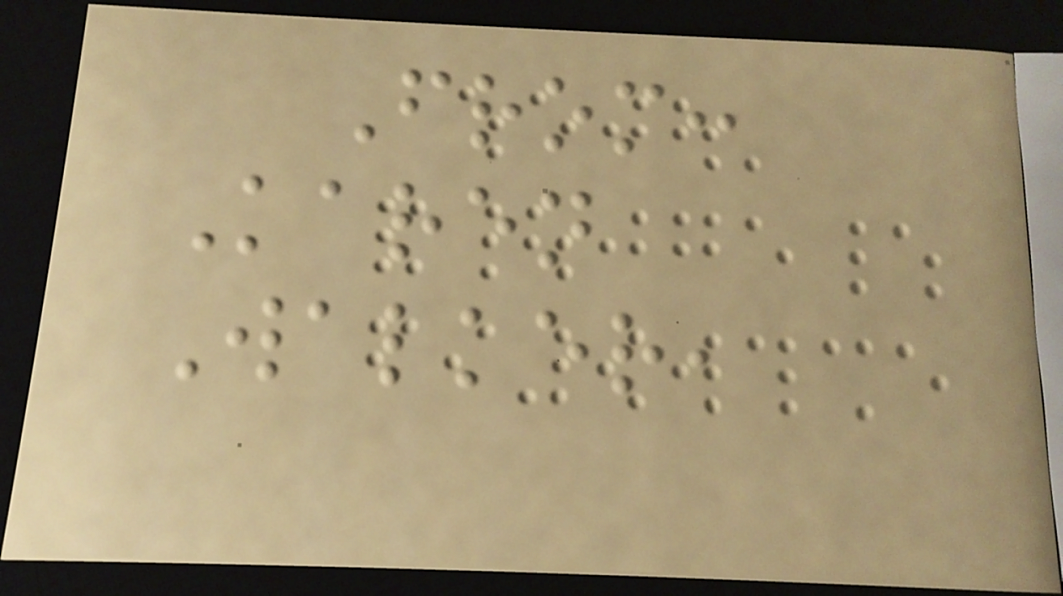From:
Karen
Walker,
